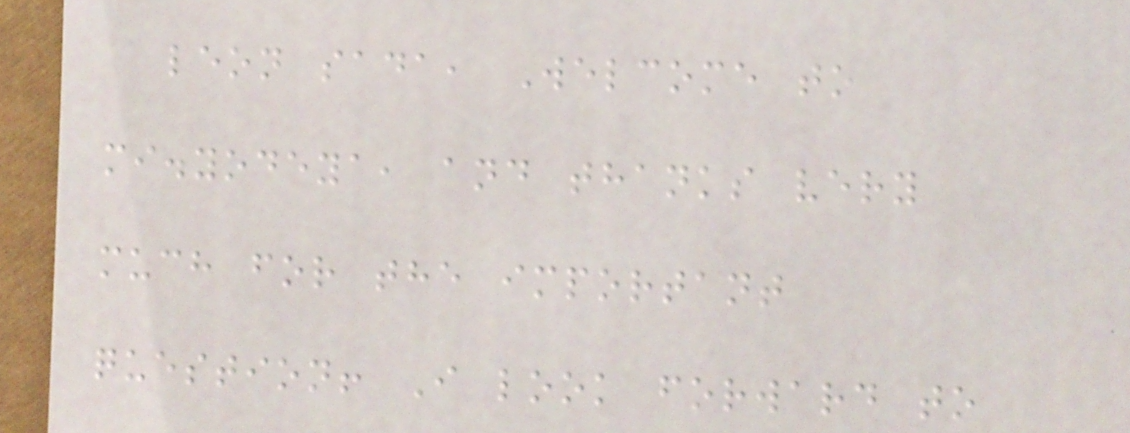leon sada, Welcome to
mi.yodeya, and thanks very
much for the important
question! I look forward to
